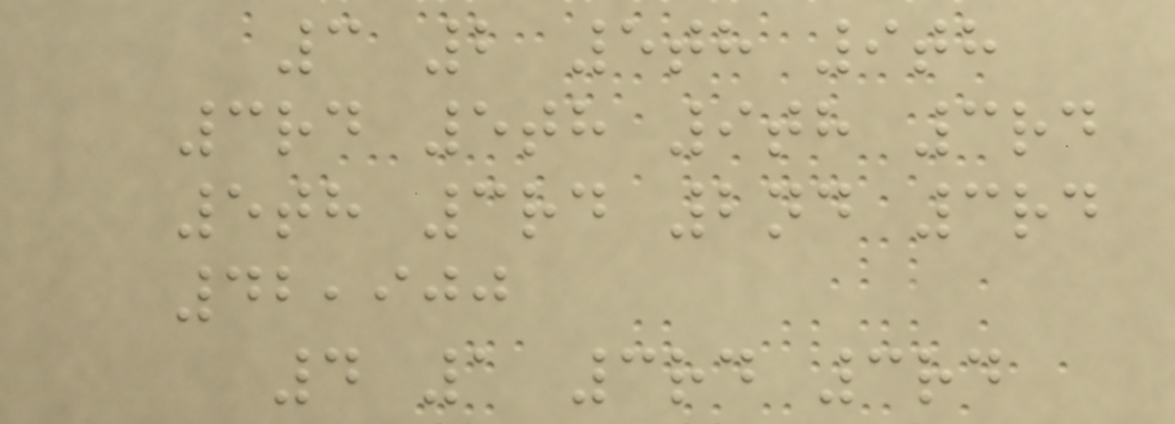3 2 5th 9th
3rd 5th 9th 3rd
5th 3rd 2nd 3rd
42,900
4 1 3rd 3rd
